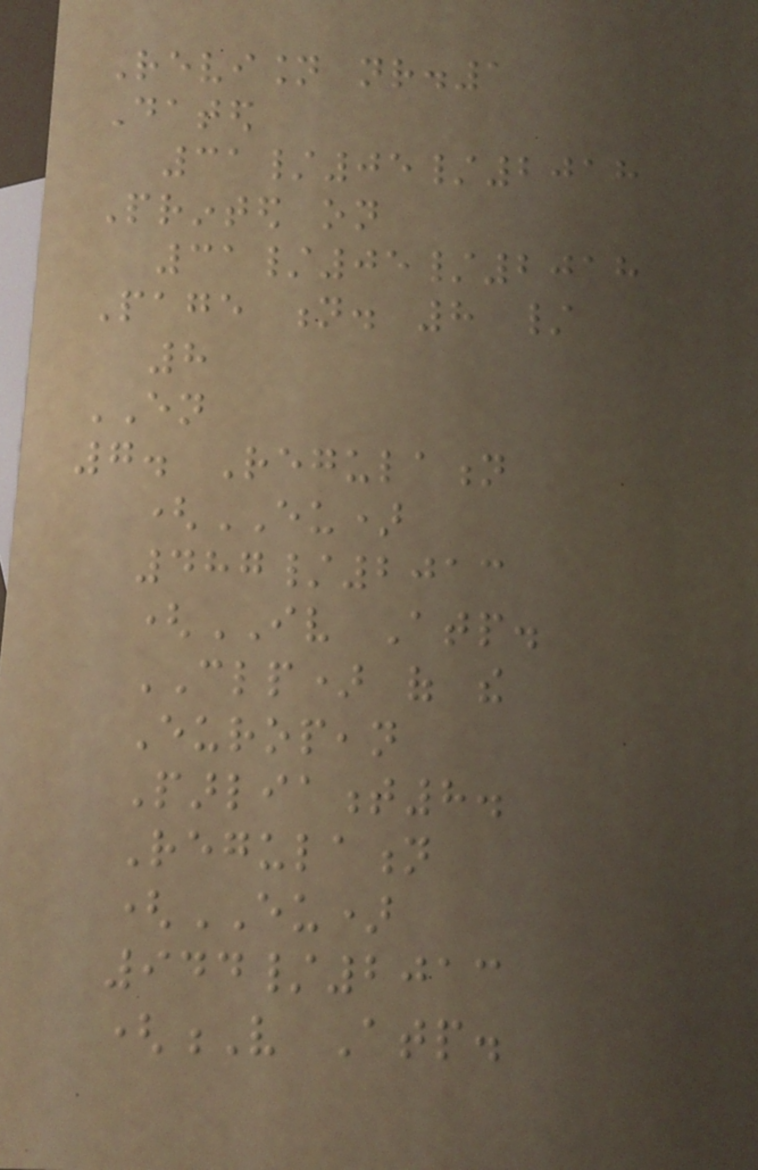Revision nr.1
Dated
31/05/2018
Printed on
31/05/2018
Page n. 8 /
8
EN
7. Regulation
(EU)
487/2013
(IV Atp.
CLP) of the
European
Parliament8.
Regulation
(EU)
944/2013
(V Atp.
